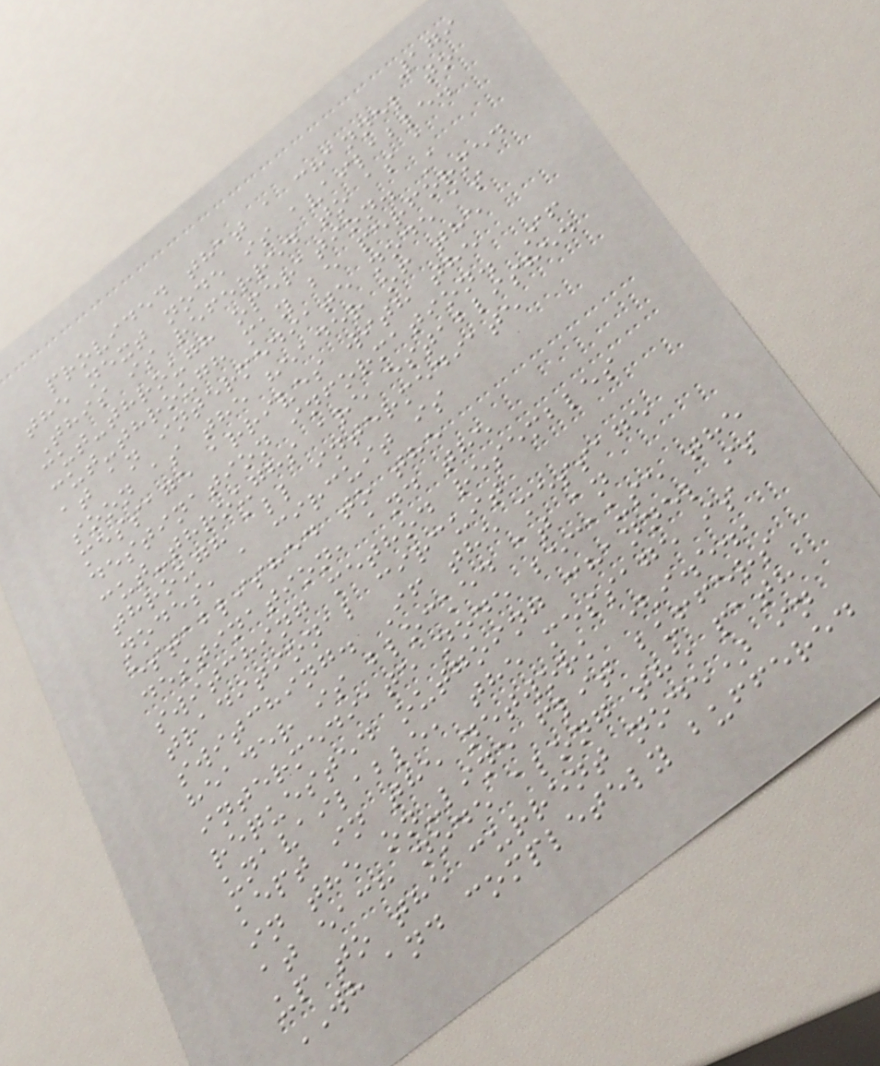179
provided that a channel to
the next node is available.
This is referred to as a
cut-through operation. A
cut-through may be performed
at an intermediate node as
soon as the header of the
message arrives with the
destination information. If
cut-throughs are established
through all intermediate
nodes, a circuit is
established to the
destination, and the
switching method resembles
traditional circuit
switching. If the message
header is blocked at an
intermediate node because the
requested outgoing channel is
unavailable, the message is
kept in the network (i.e.,
in the on-line flit buffers
at each node along the path
up to the current node) in
WH and completely buffered
